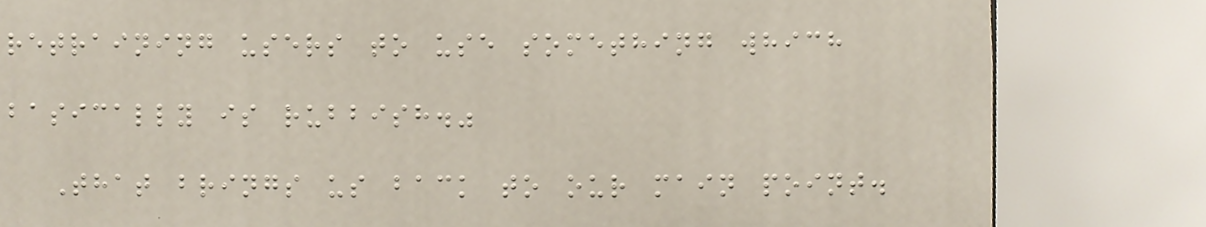retraining users to use something which
basically is rubbish."
That brings us back to our main point.
